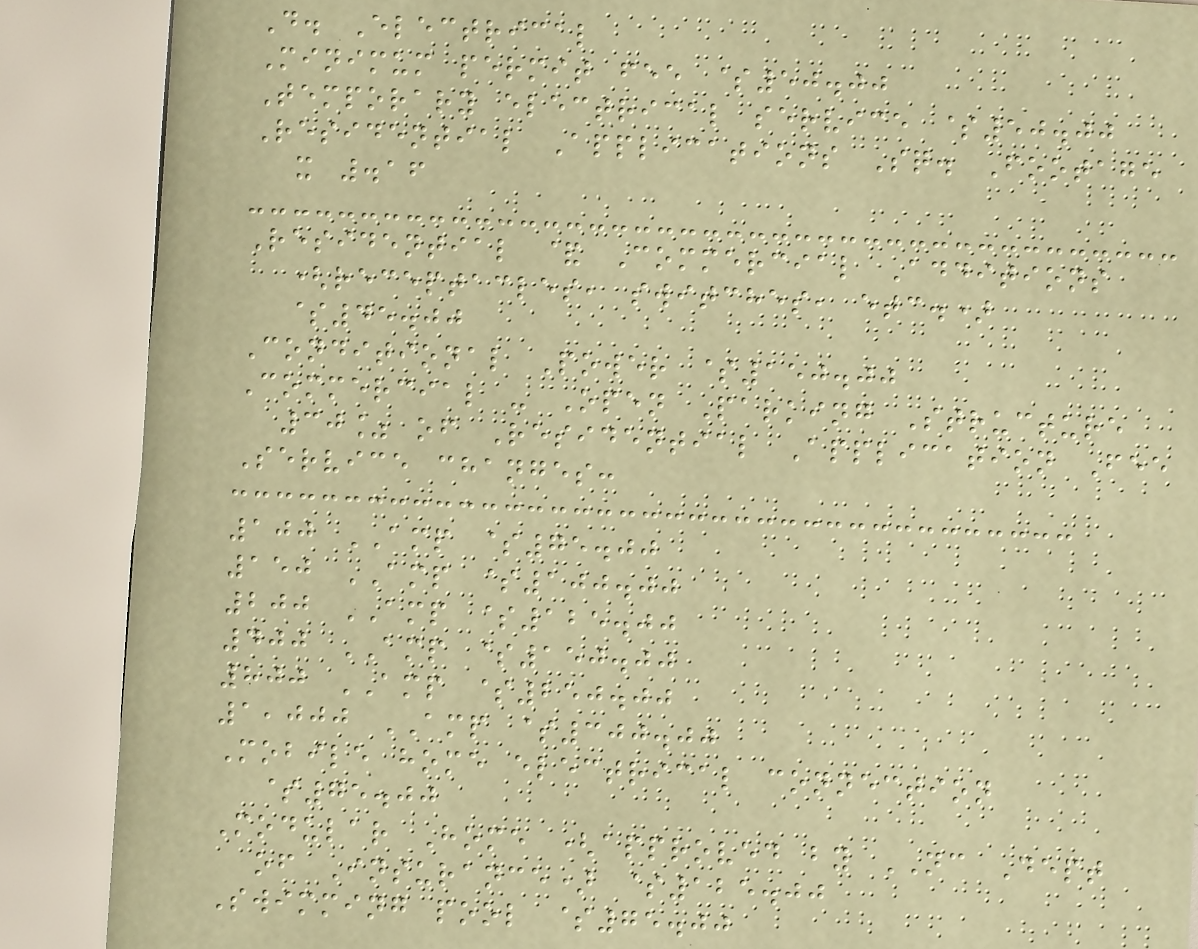D. Electrical
Minimum permit fee $50.00
Temporary electrical service $50.00
Residential Applications Sq. Footage
x .16
Residential & Commercial Additions
(receptacles, switches, etc.)
$45.00
Conditional Power $150.00
Commercial - Open Parking Structure
30% of Residential Application Fee
Service changes:
100 AMP $75.00
150 AMP $100.00
200 AMP $125.00
400 AMP $150.00
800 AMP $250.00
1,000 AMP $300.00
Mobile home electrical connection
$75.00
Modular Home (approved by NC Dept
of Insurance) $125.00
Swimming pool $75.00
